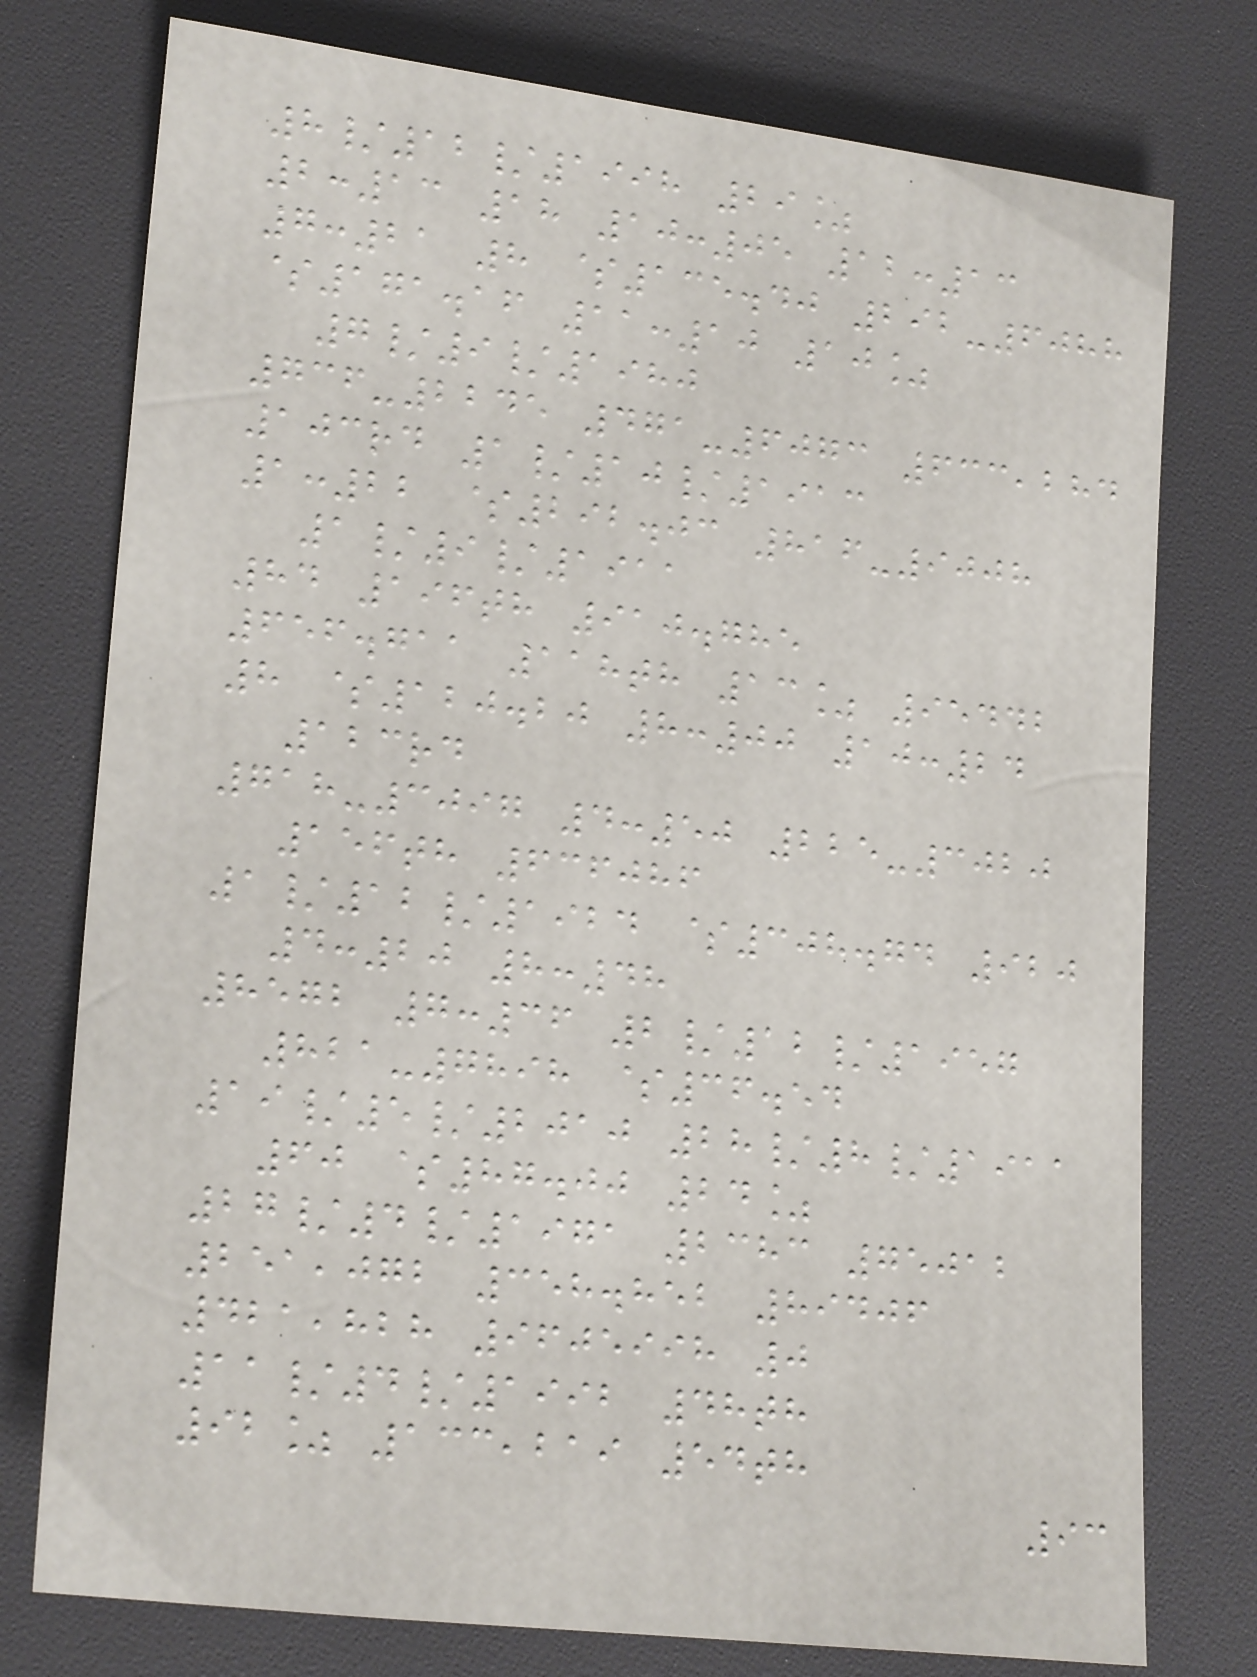8/12/1998 29%
2:13 18 10:05 12:13
7:21 8 $135.40 292-6088
$171.16 11:10 10%
7/9/1980
736-2245 471-6073 633,284
103rd 1/10/1913
1:22 $292.03 816-9008
1/9/1911
84 196th 910.785
656.711 118th 13% 95442
8 $120.20 8:00 10:24
123rd
718-3097 4:50 225-3020
156th 636086
1/12/1924 $308.74 920
4:20 8:48
8572 7:36 2/12/1957
821-7898 $36.54
19/5/2010 28/8/1911
60 $87.00 24%
27/4/1971 2383 75012
251,072 358.852 89406
421,828 9605998 0
11/4/1992 48th
92% 133,219 54th
93
